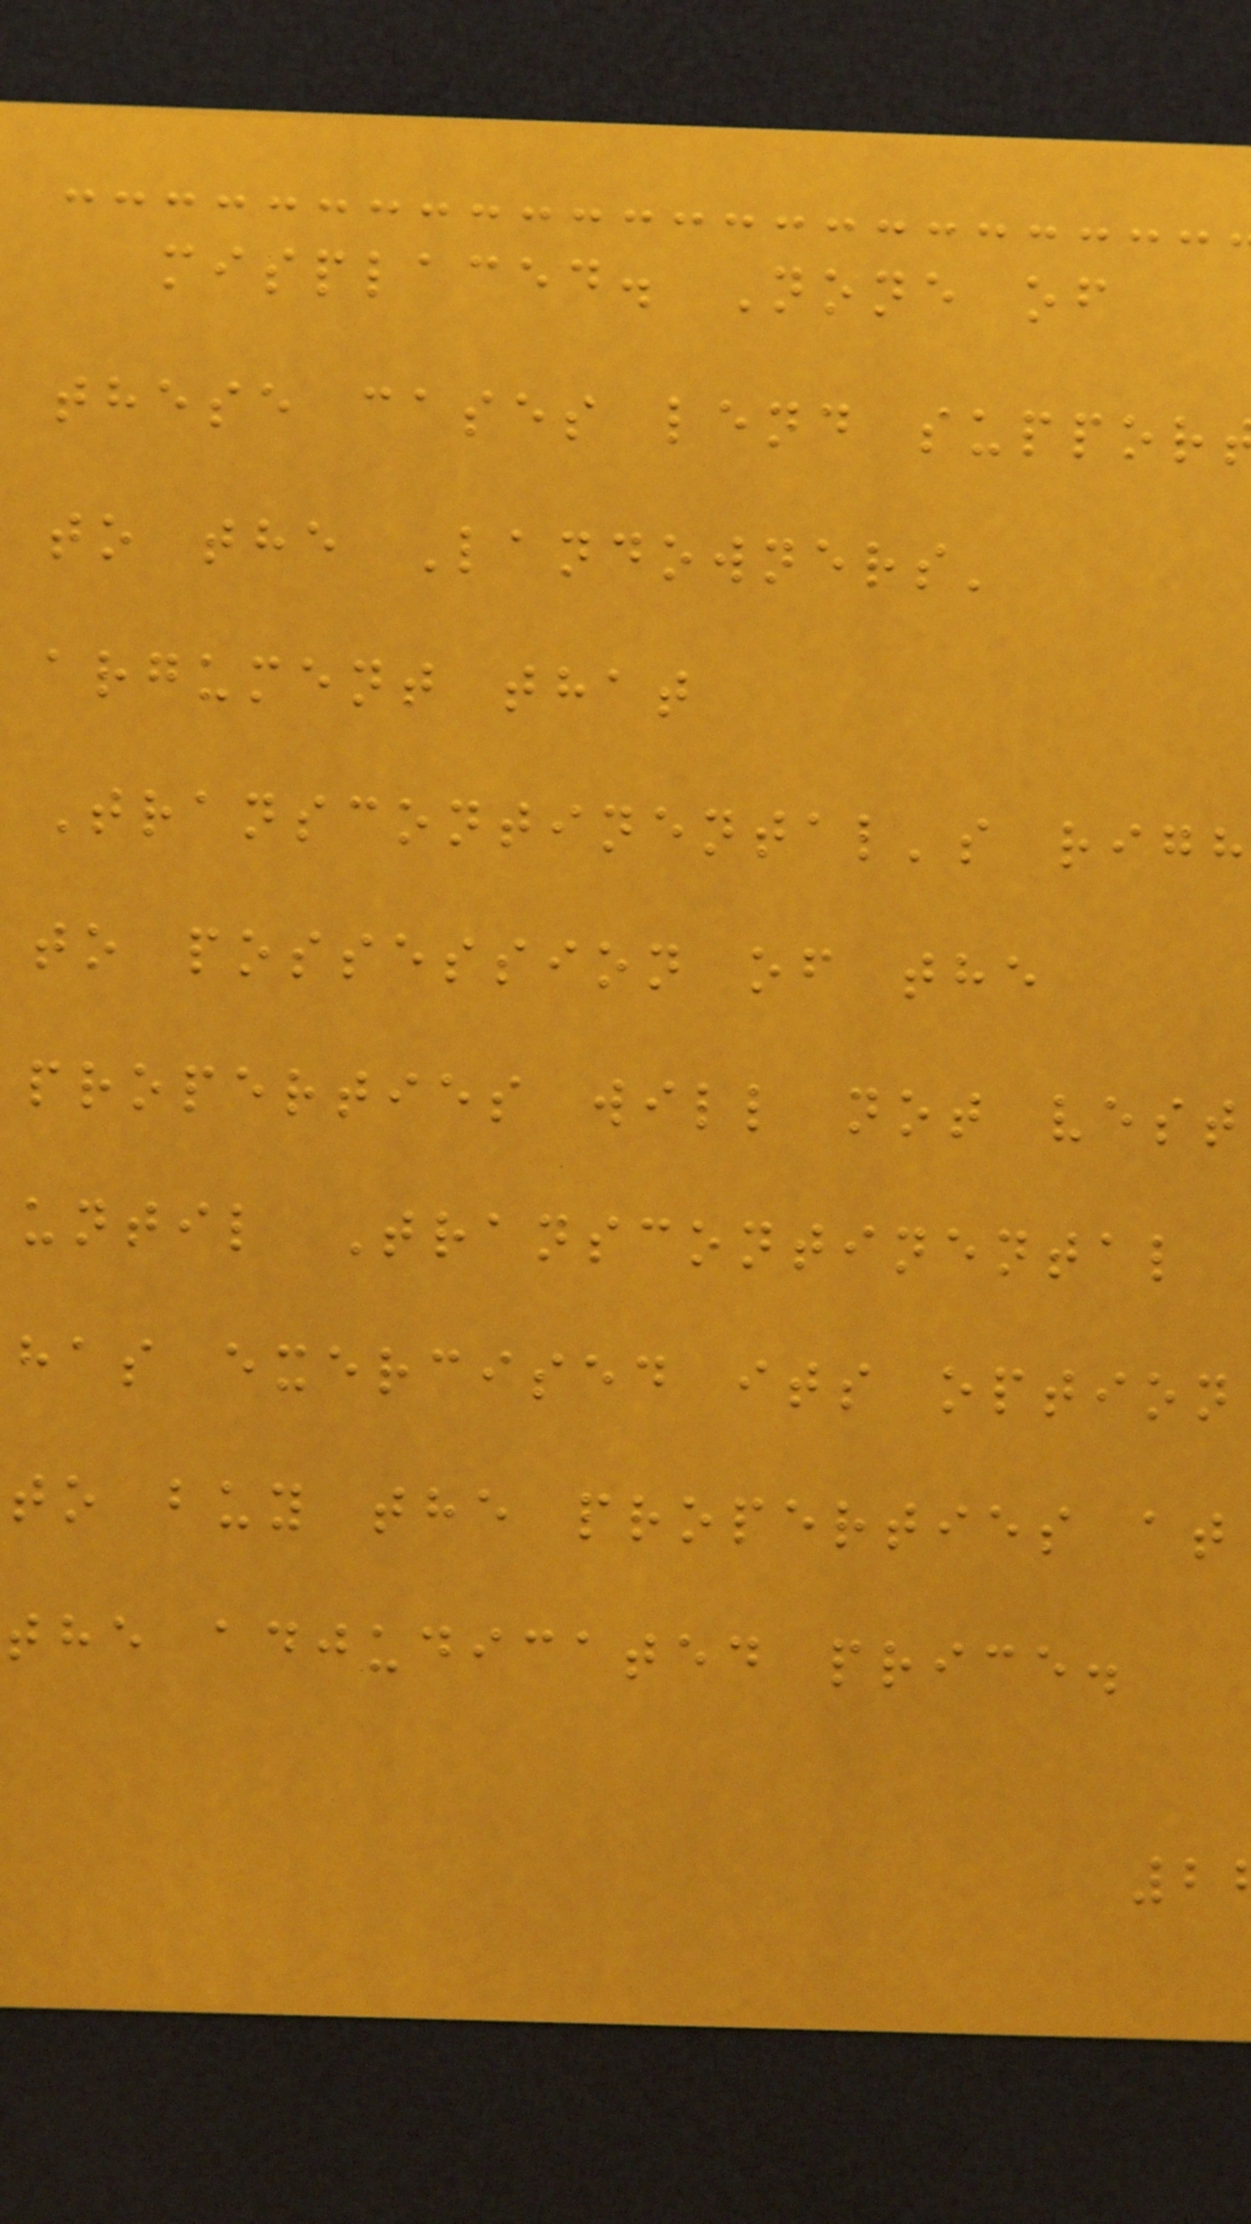misplaced. None of
these cases lend suppor
to the Landowners'
argument that
Transcontinental's righ
to possession of the
properties will not vest
until Transcontinental
has exercised its option
to buy the properties at
the adjudicated price.
